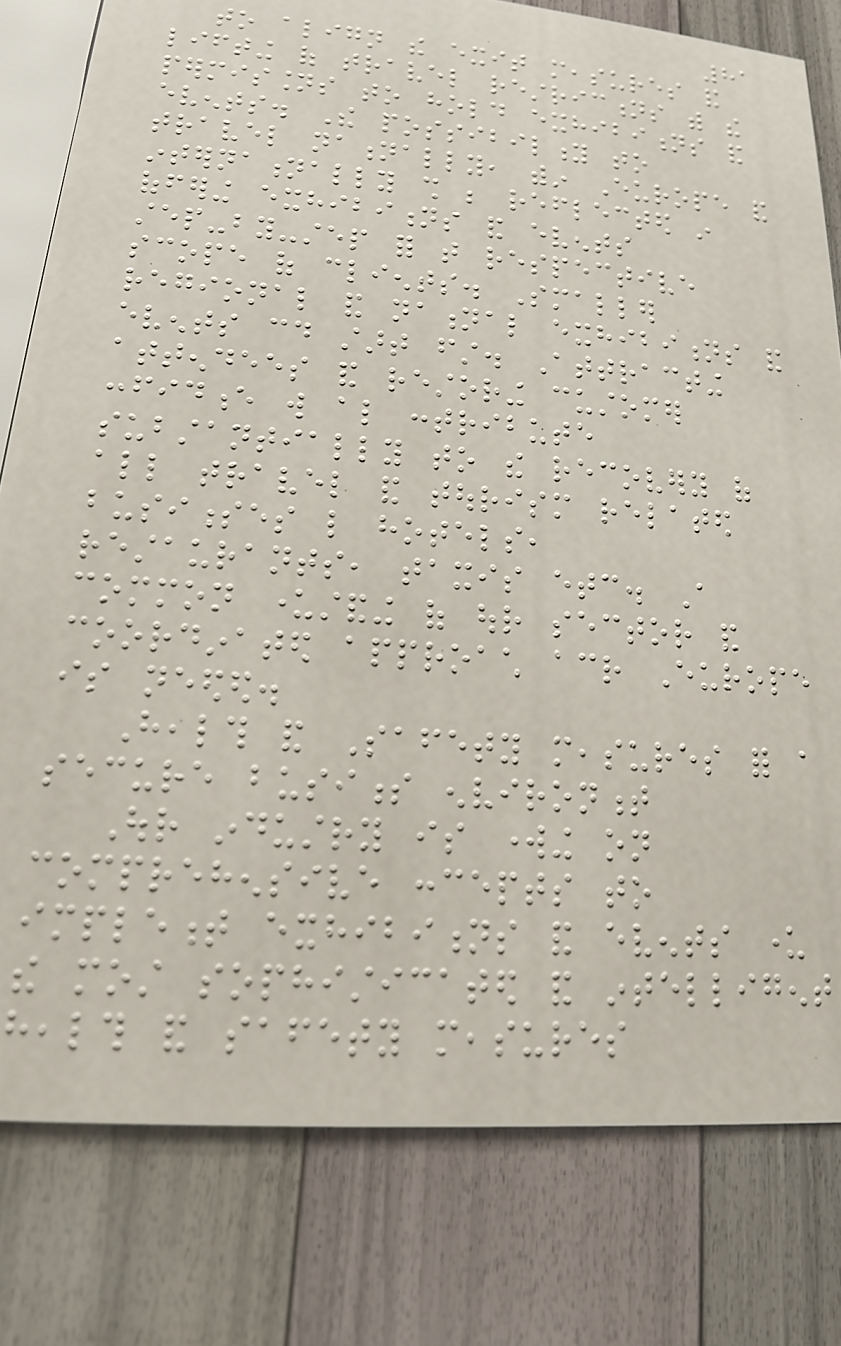81
to align the exit measures and
lifting of travel restrictions with the
permissions to hold exhibitions and
events. The possibility to
travel nationally, within Europe and
internationally shall be reflected in
offering exhibitions and events
step-by-step for that respective
scope of clients. Smaller
regional and national exhibitions and
events could start first. Attracting
attendees and restoring customer
confidence will also contribute
substantially to the recovery of
all travel and tourism related
businesses like hotels,
restaurants, taxis etc. A
common understanding of our sector and
coordinated approach across Europe
is needed.
Health and Safety measures for a
secure business environment
Our industry is working on
comprehensive concepts to
implement exhibitions and events under
the most sophisticated and intelligent
health and safety measures
